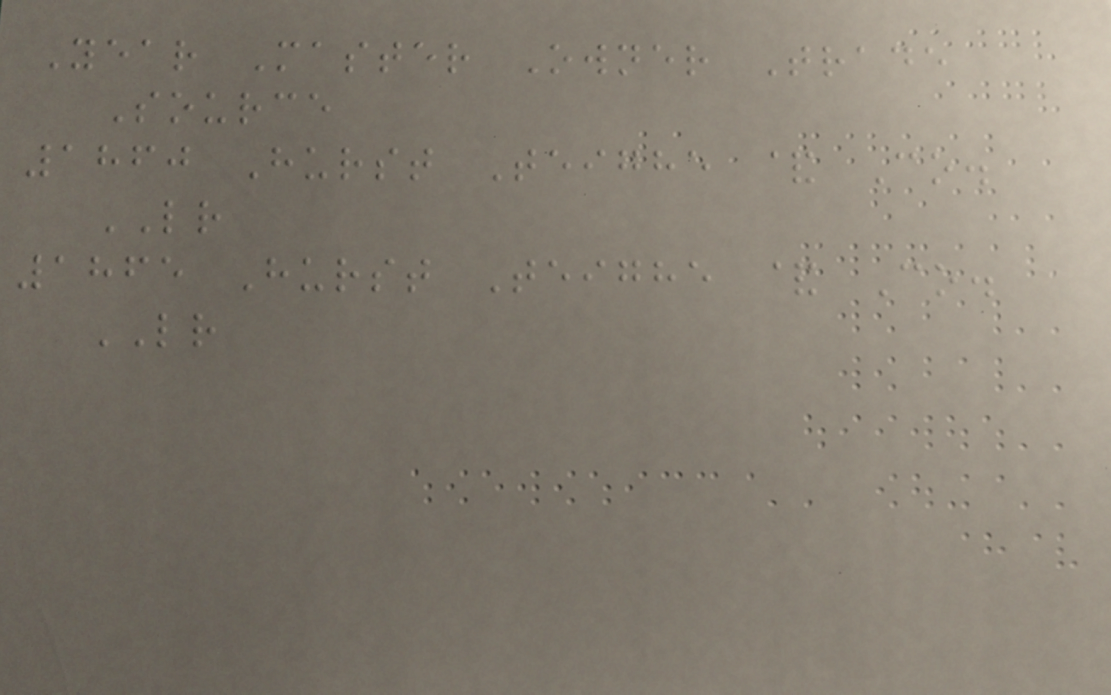Year Master Owner Trade
Source
1860 Hurst Teighe & Co.
LR
1865 Hurst Teighe & Co.
LR
